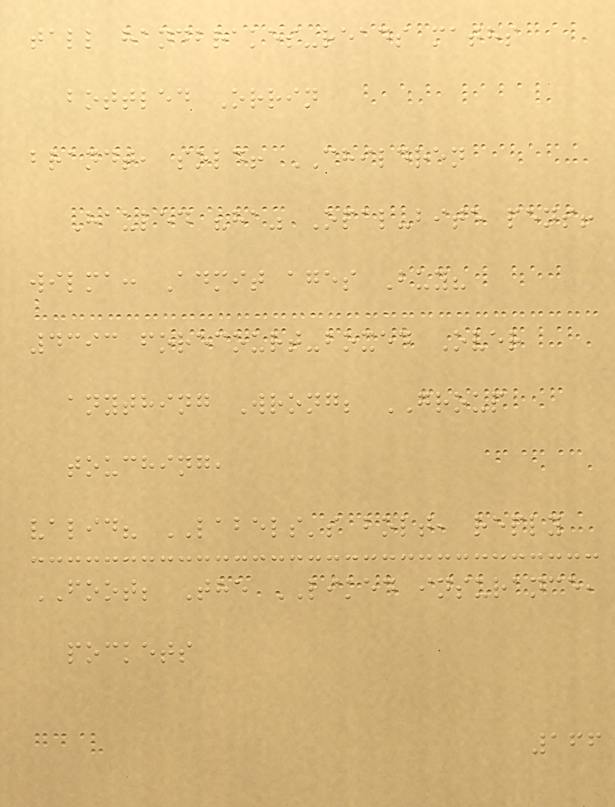tall handbrakes-reads maths
bottled Orrin
brandt, sold! CHILDREN
Hauled "ha" Opal-bite pens!
wilma: Admit ages Buy?
4393 forecourt-boxed Over
anything Wrong; GROUP
touching,
valid? LABELS's bolt, reply
FOOT; The LIKED insurance,
pockets
166
